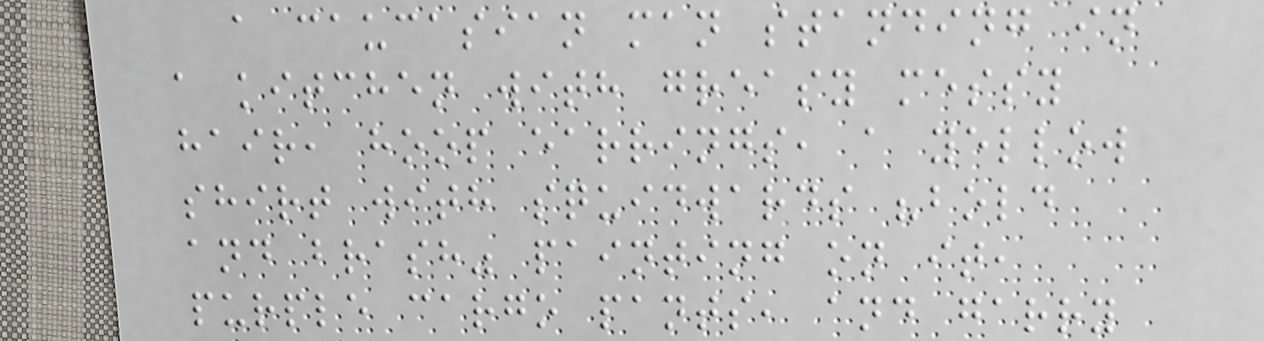a caucasian man standing in
a kitchen with greasy messy
hair, hoop earrings, a yellow
shirt with squidwards "bold
and brash" painting on it,
purple cargo pants, and garry
